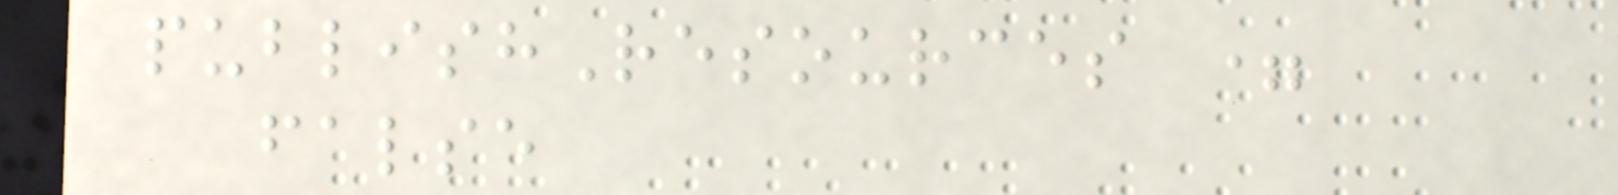publishResources =
false
